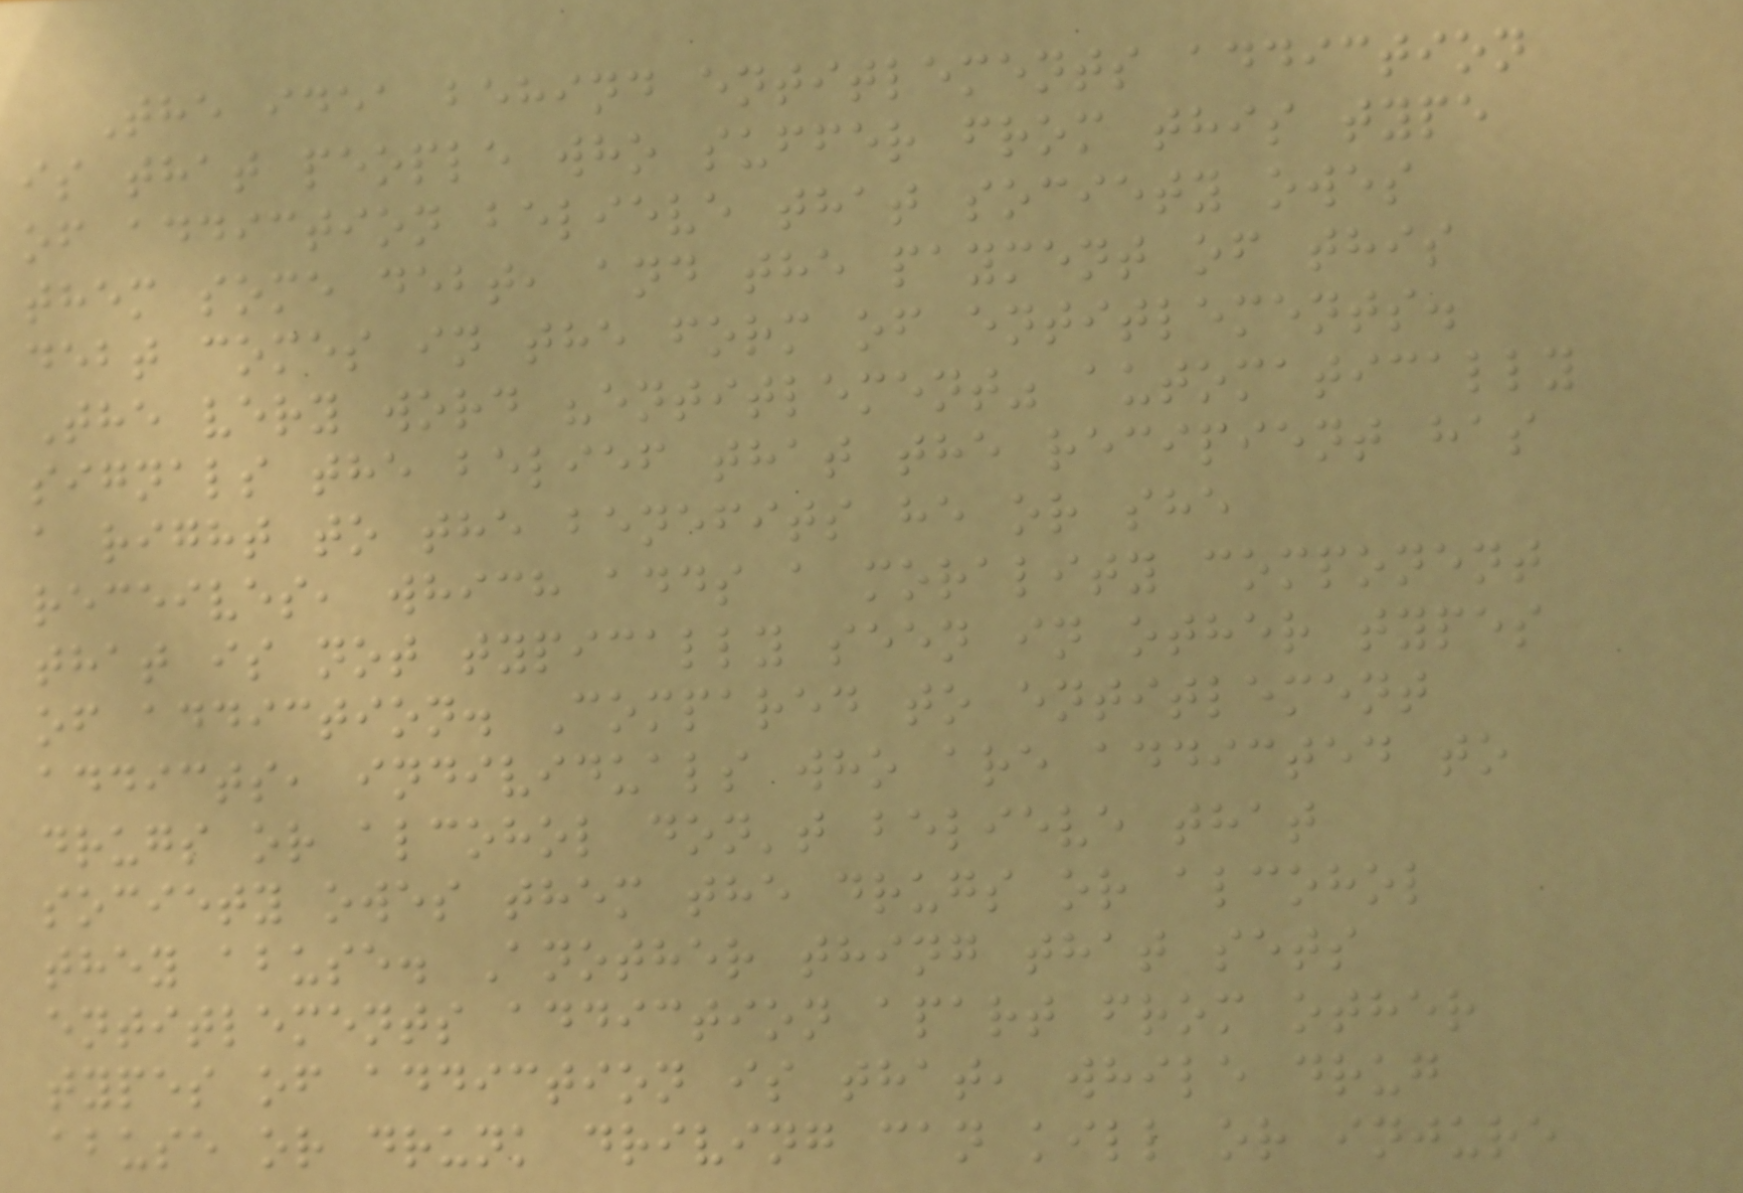The idea behind entitlements addiction
is that people who suffer from this type
of addiction believe that society owes
them some debt, and the payment of this
debt comes in the form of entitlements.
The very word "entitlement" automatically
signals the belief that the recipient has
a right to the benefits he or she
receives, which adds a morality component
that is not typically seen in other types
of addiction. Compared to entitlement
addicts, individuals who are addicted to
drugs or alcohol don't believe that
society owes them the drugs or alcohol
they abuse. Another thing that sets
entitlements addiction apart from other
types of addiction is that, while drug
abuse or drunk driving can kill or injure
